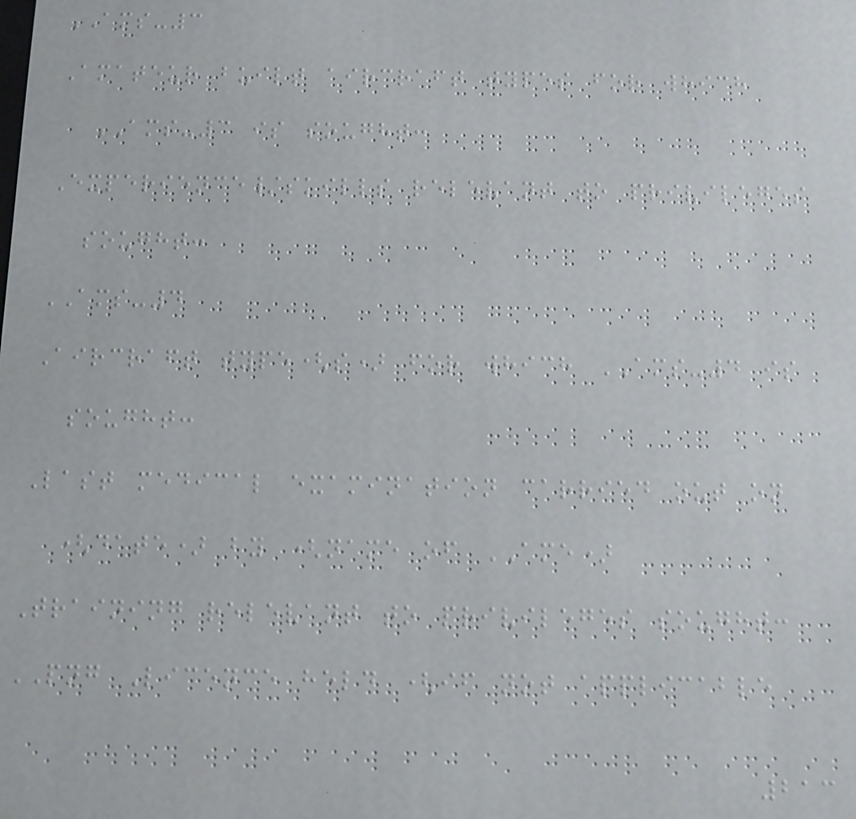AMS-3
Amateur built aircraft types for which
AMS-3 is sought:
Experience/skills relevant to privileges
sought:
AMS-4
Aircraft type(s) for which AMS-4 is
sought:
Last medical examination carried out on
(date) by (name of AME)
Training relevant to privileges sought:
PNG Licence held (if not applicable
213
